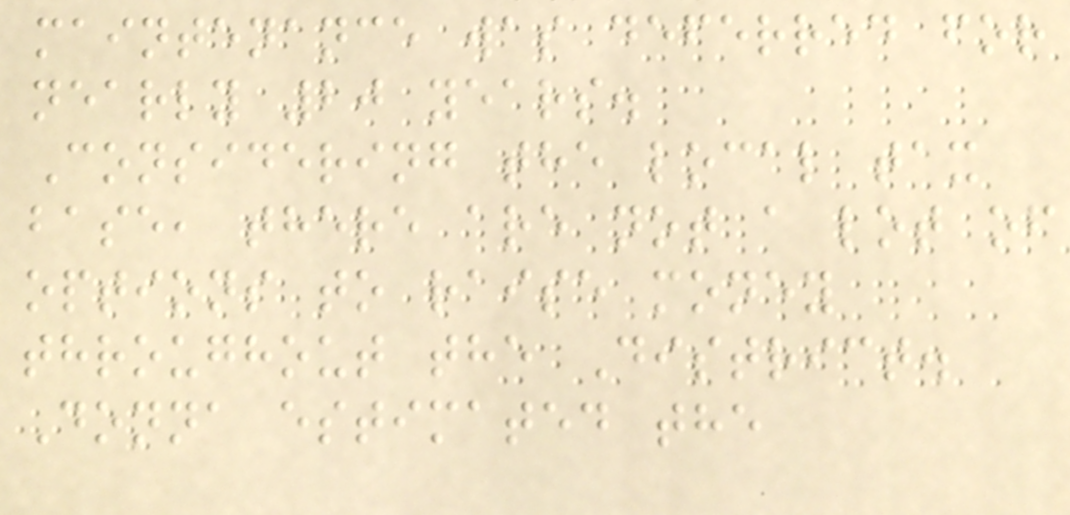maintenance was deferred for
nearly 20 years.
Considering the local tax
base, there are not a lot of
options to raise money
throughout the District.
Donna estimated the
